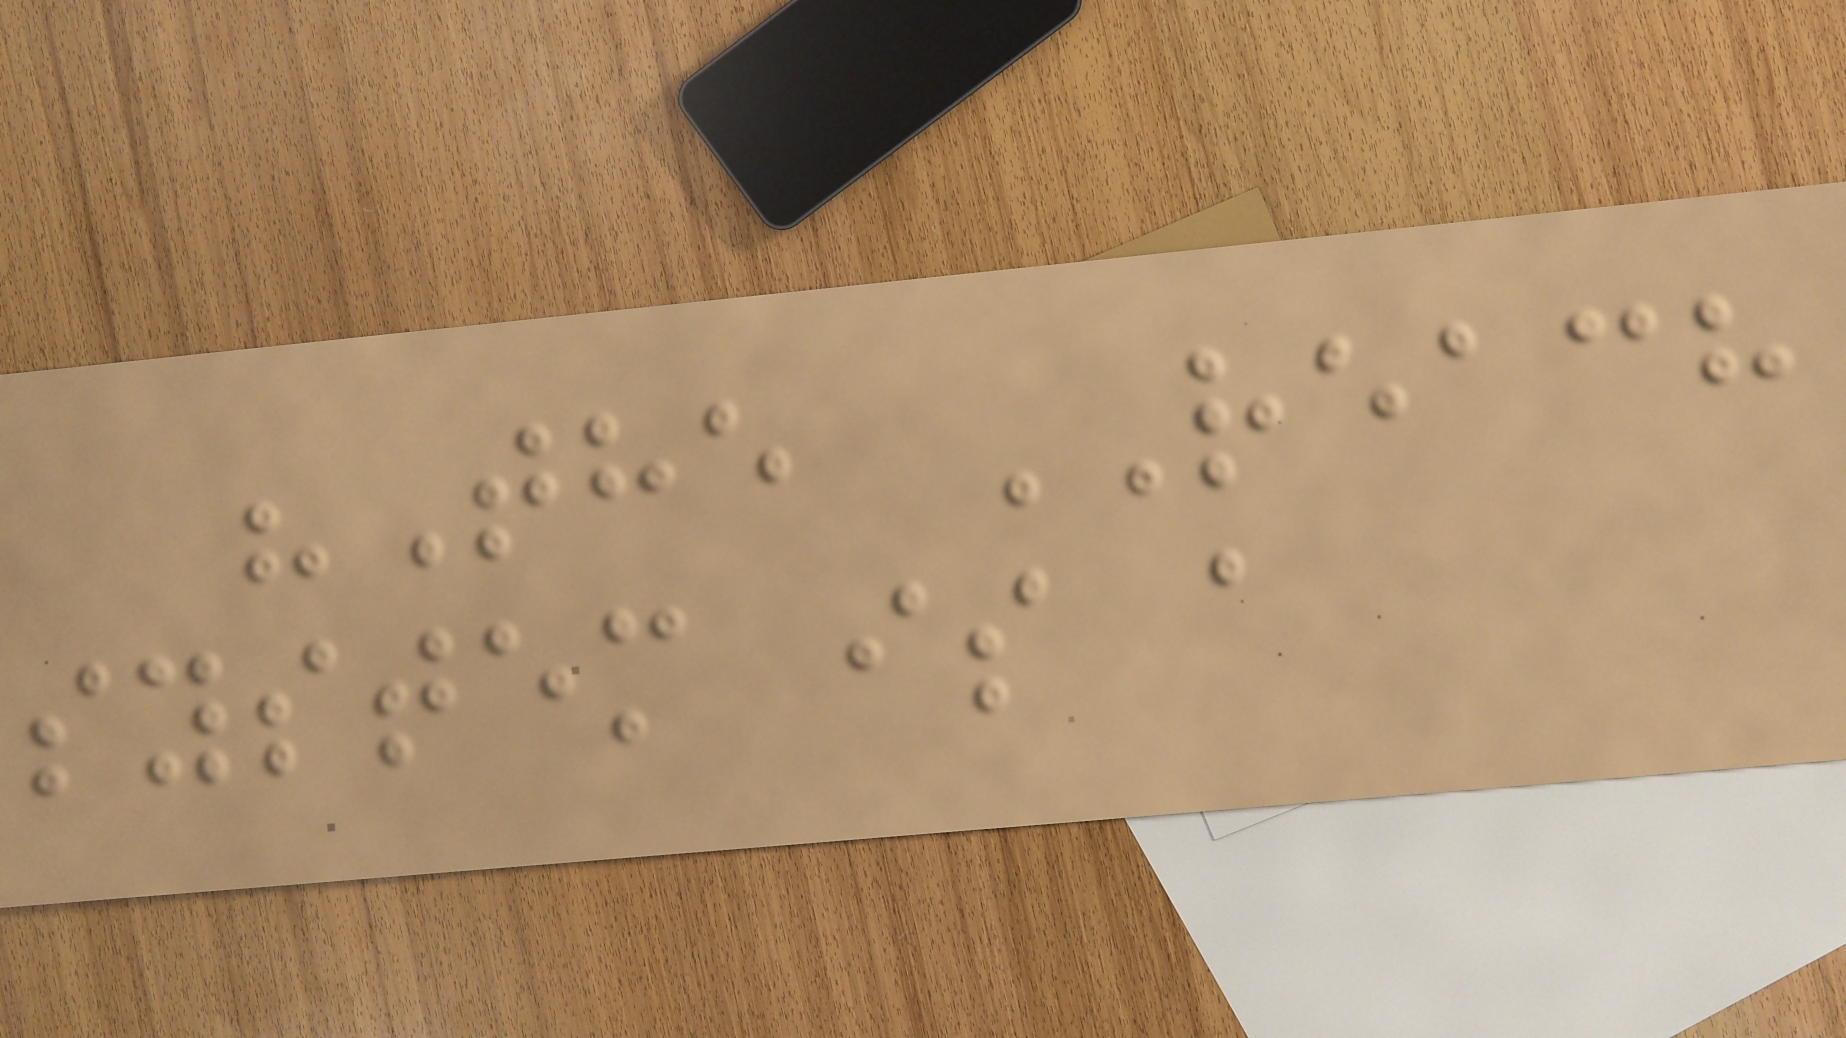"The REACH
system is a
